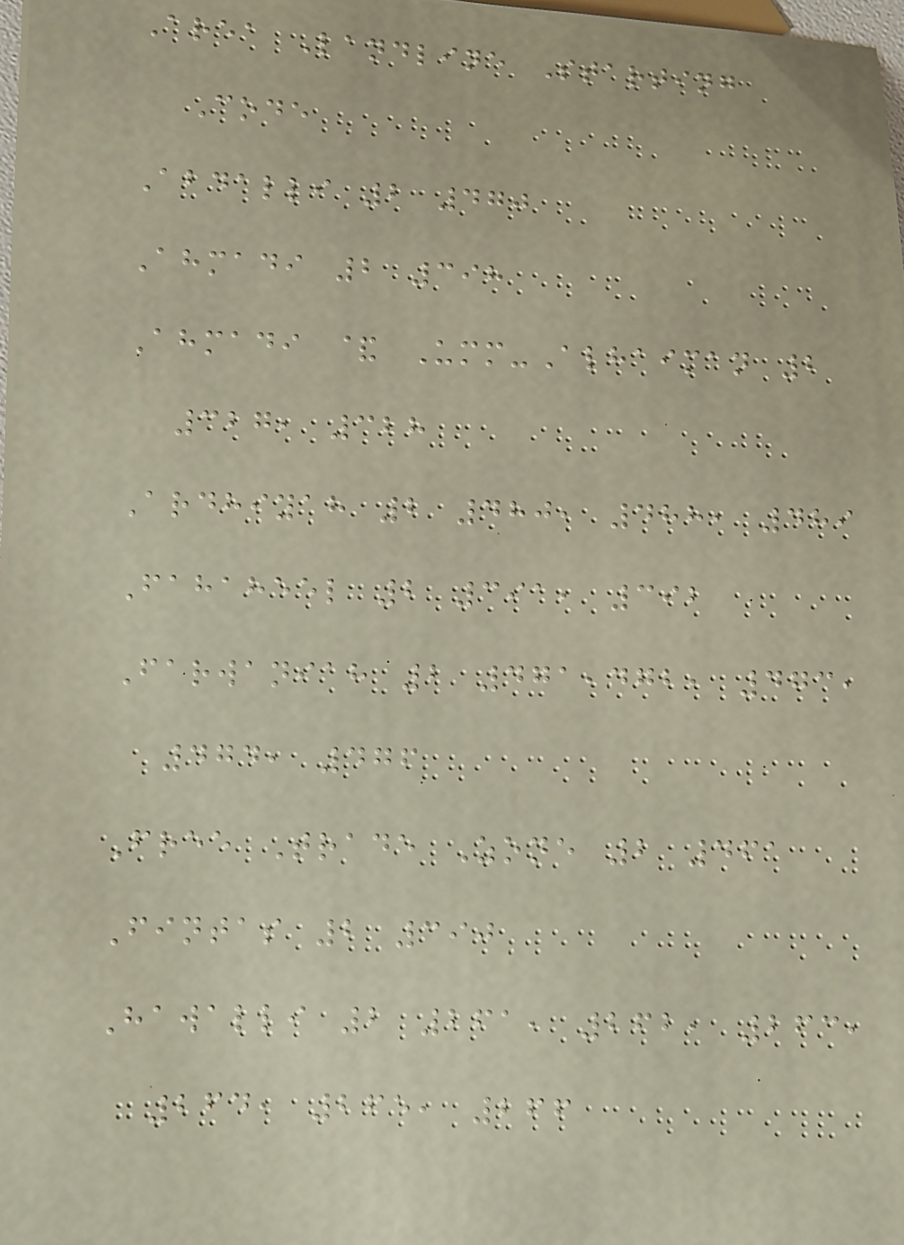Area Landline Starting
Code
Abdalli 2 470
Ahmadi 2 398
Ahmadi & Umm-Alhaiman 2
327, 328
Ardhiyah 2 480, 488, 489
Fahaheel 2 391, 392
Farwaniah 2 471,472, 473,
474, 476
Free Trade Zone 2 461
Fintas 2 390
Hawalli 2 261, 262, 263,
264, 265, 266
